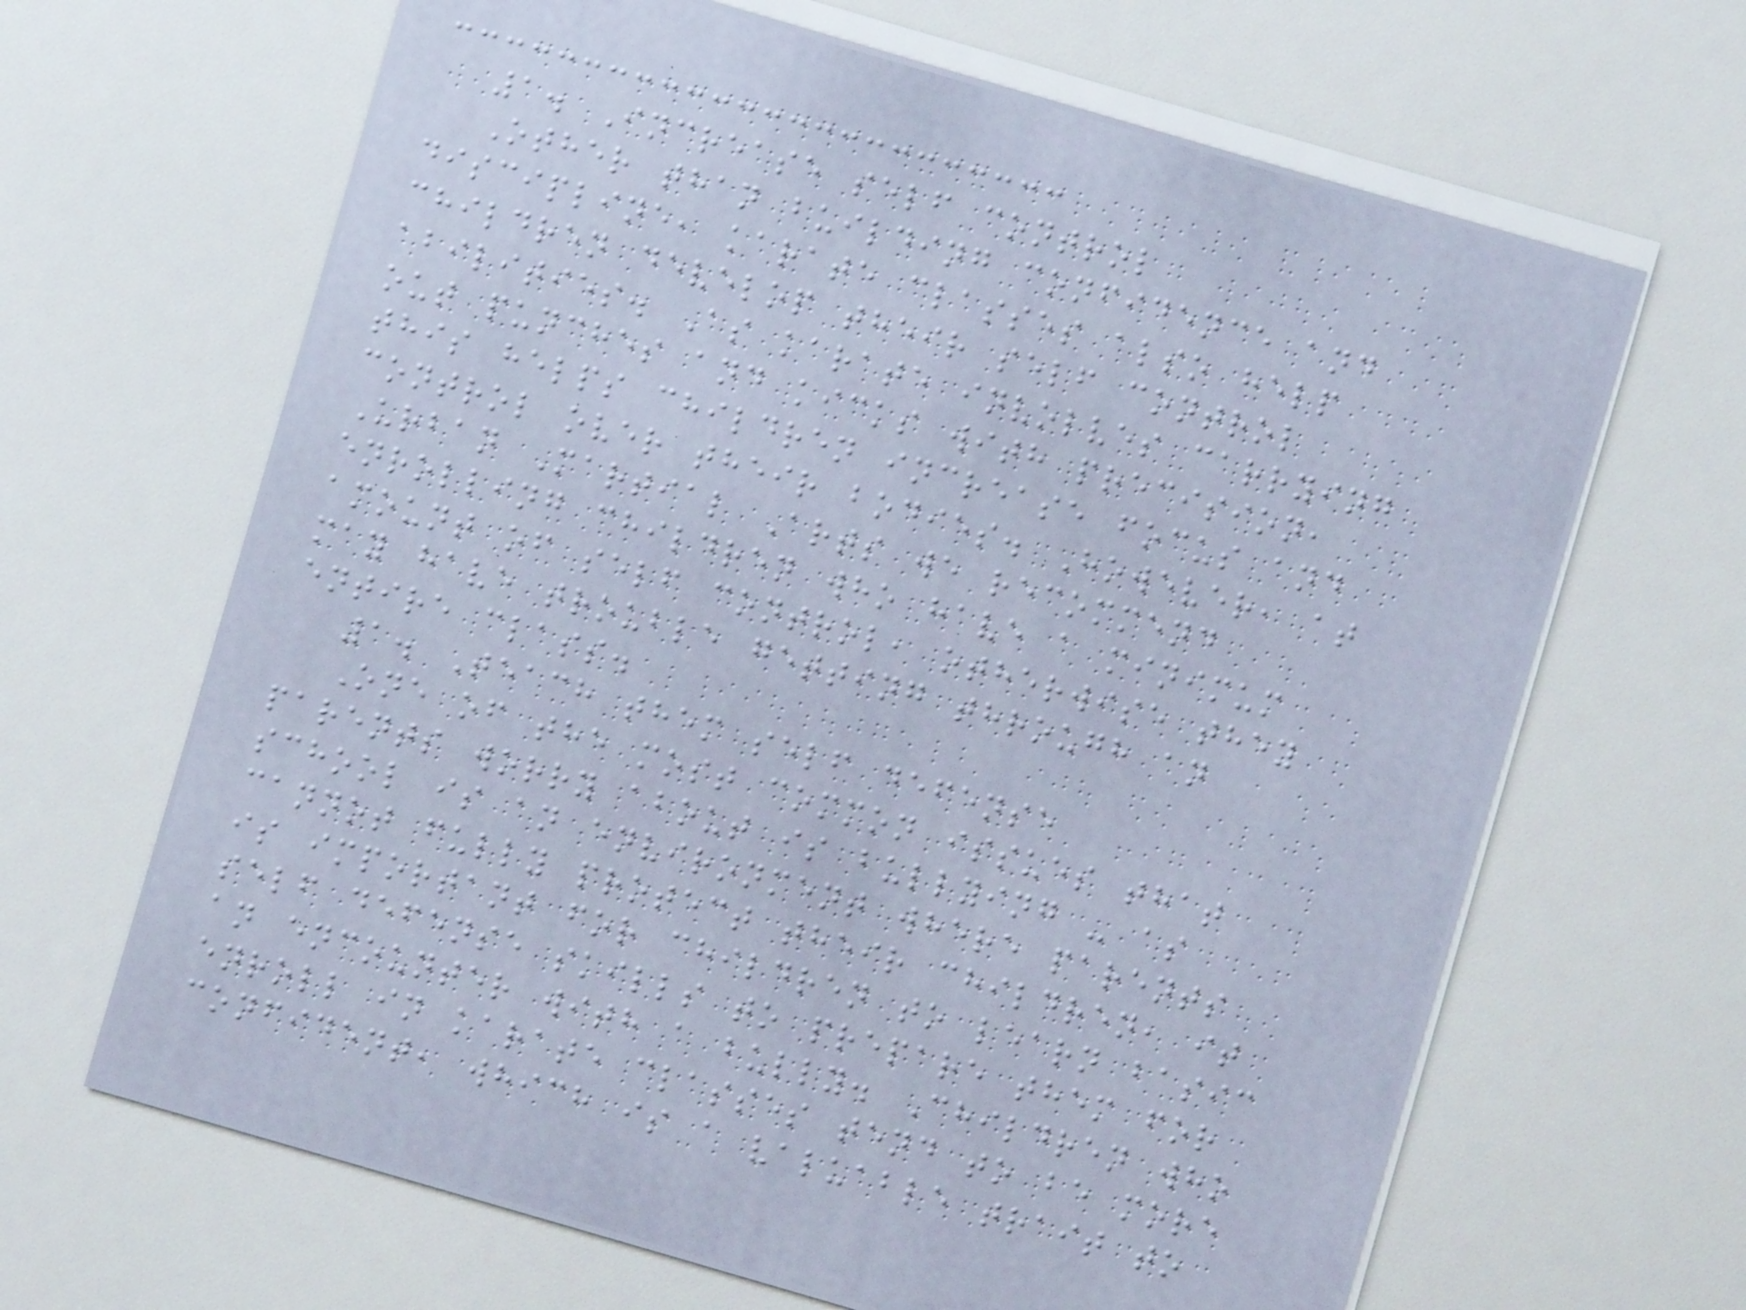1. Increase self control
Other than building confidence and
discipline, karate classes also help
children develop their self control
abilities. As karate involves carrying
out punches and kicks with precision,
this helps children increase focus and
control over their bodies. However, at
Urban Martial Arts we recommend
enrolling children who have a minimum
amount of self control, otherwise they
may have trouble getting through an
entire class.
1. Teach them self defense
One of the most common issues that
parents worry about is bullying - as
school is an environment where parents
cannot fully protect their children, it
is important for children to learn basic
self defense skills to prepare them for
an encounter with a bully. Children who
enroll in karate classes tend to be more
confident, which is a valuable trait to
